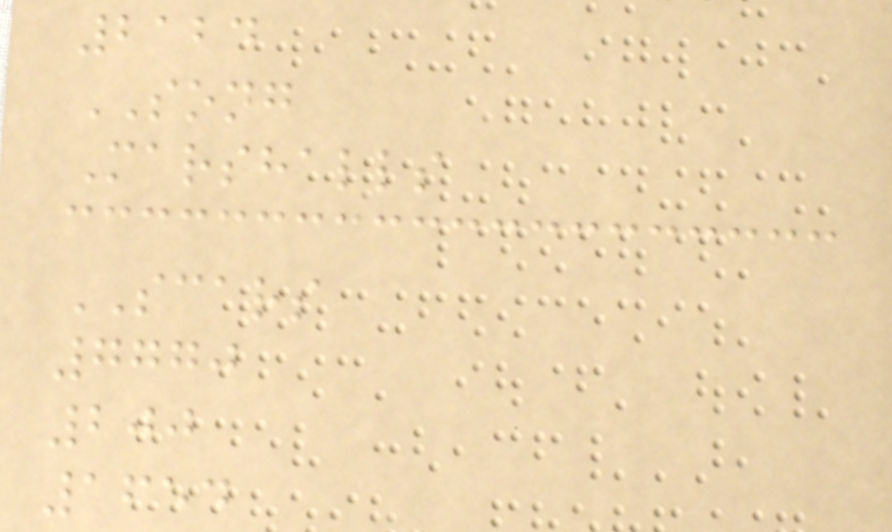2124
SONG
Marshalls
SCARS
7770
200
1654
